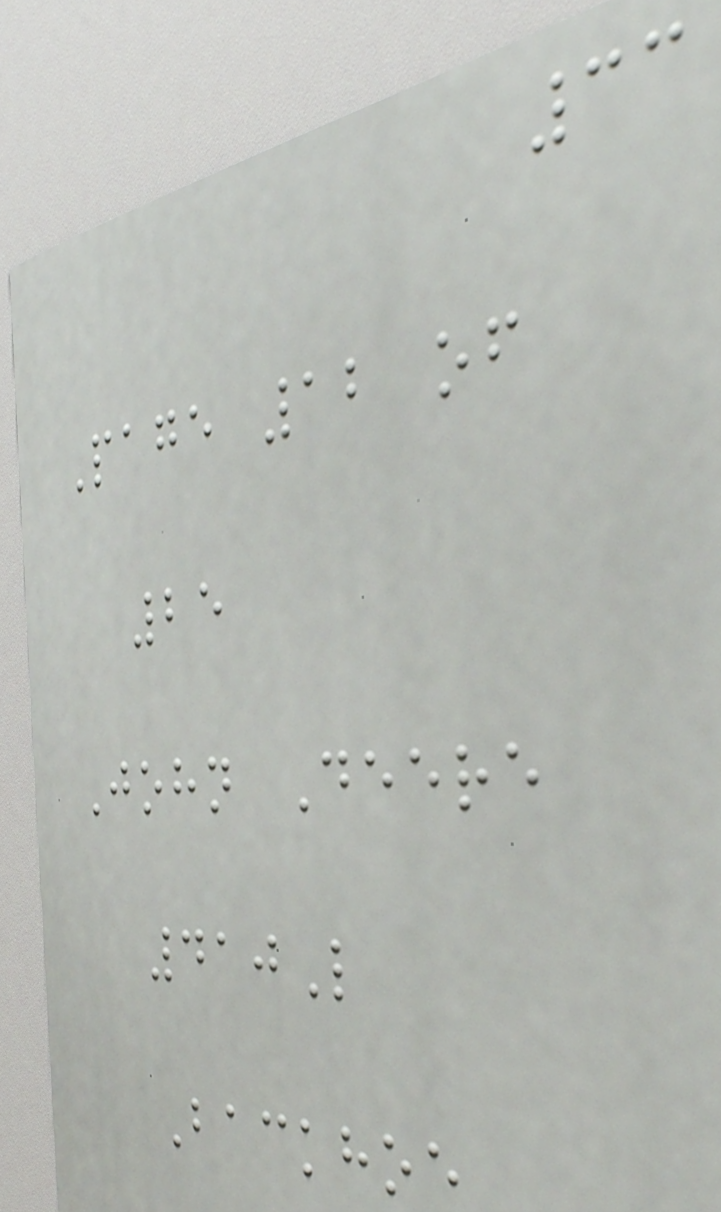33
Page 12 of
25
John Deere
410L
Backhoe
